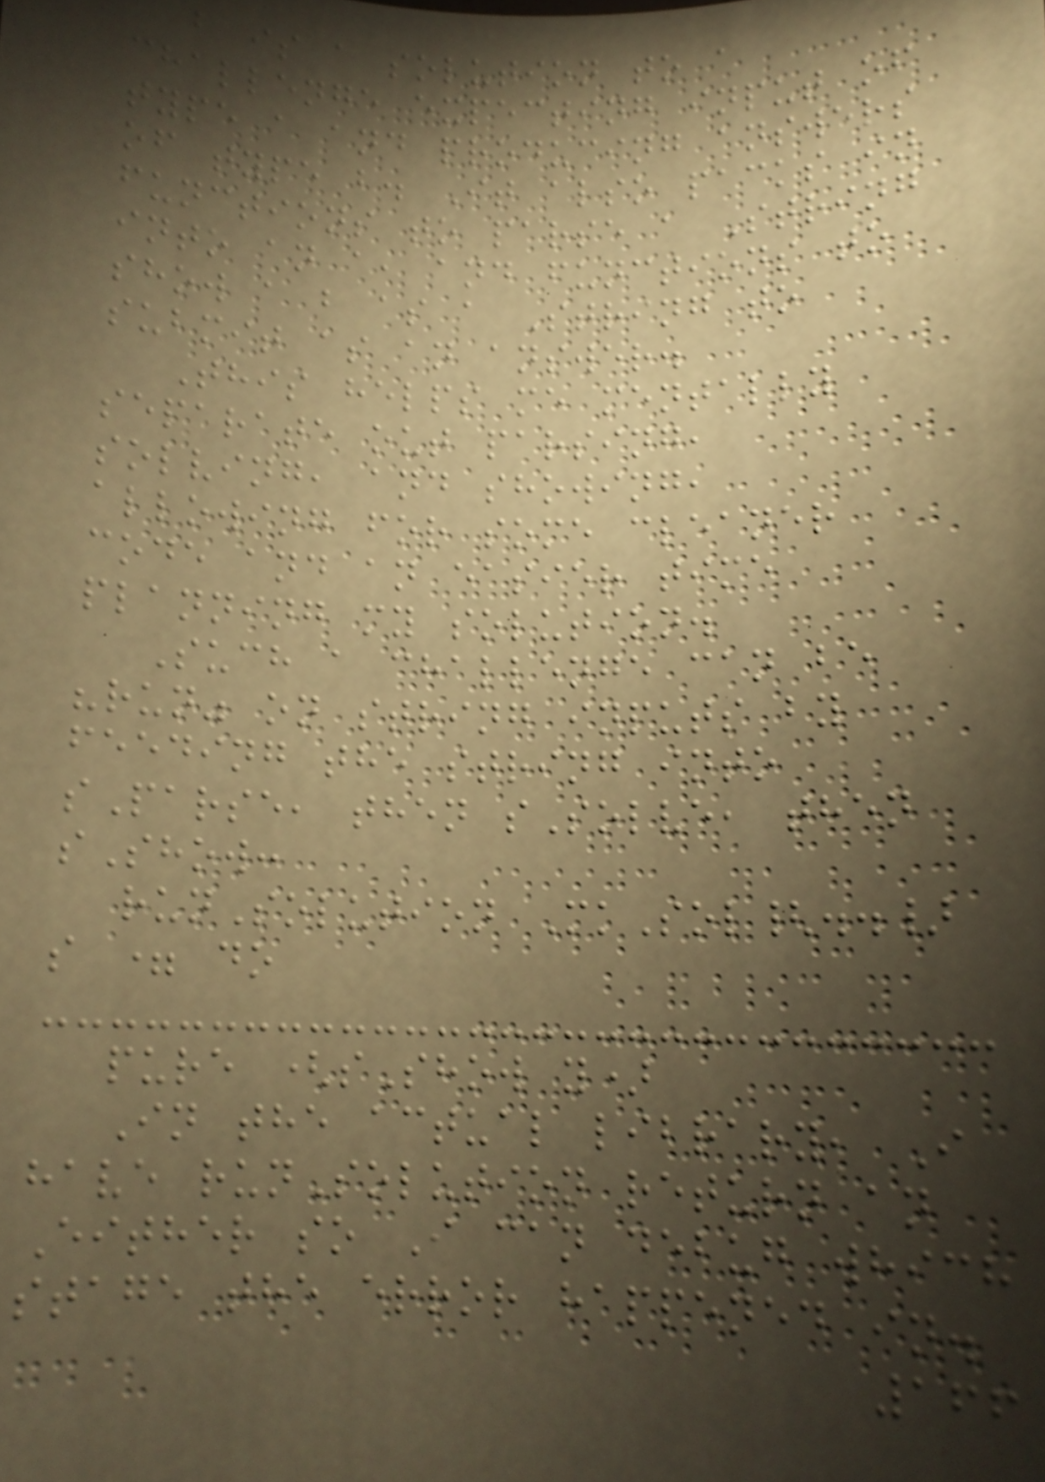b is a solution to a
challenge expecting input of
type a and producing answers
of type b. It also packs in
functions to parse a String
into an a, and functions to
show a b as a String to
submit as an answer.
This helps me mentally
separate out parsing,
solving, and showing,
allowing for some cleaner
code and an easier time
planning my solution.
Such a challenge can be
"run" on string inputs by
feeding the string into
sParse, then sSolve, then
sShow:
runSolution MkSol{..}
s = do
pure (sShow y)
In the actual library, I
have runSolution return an
Either so I can debug which
stage the error happened in.
166
